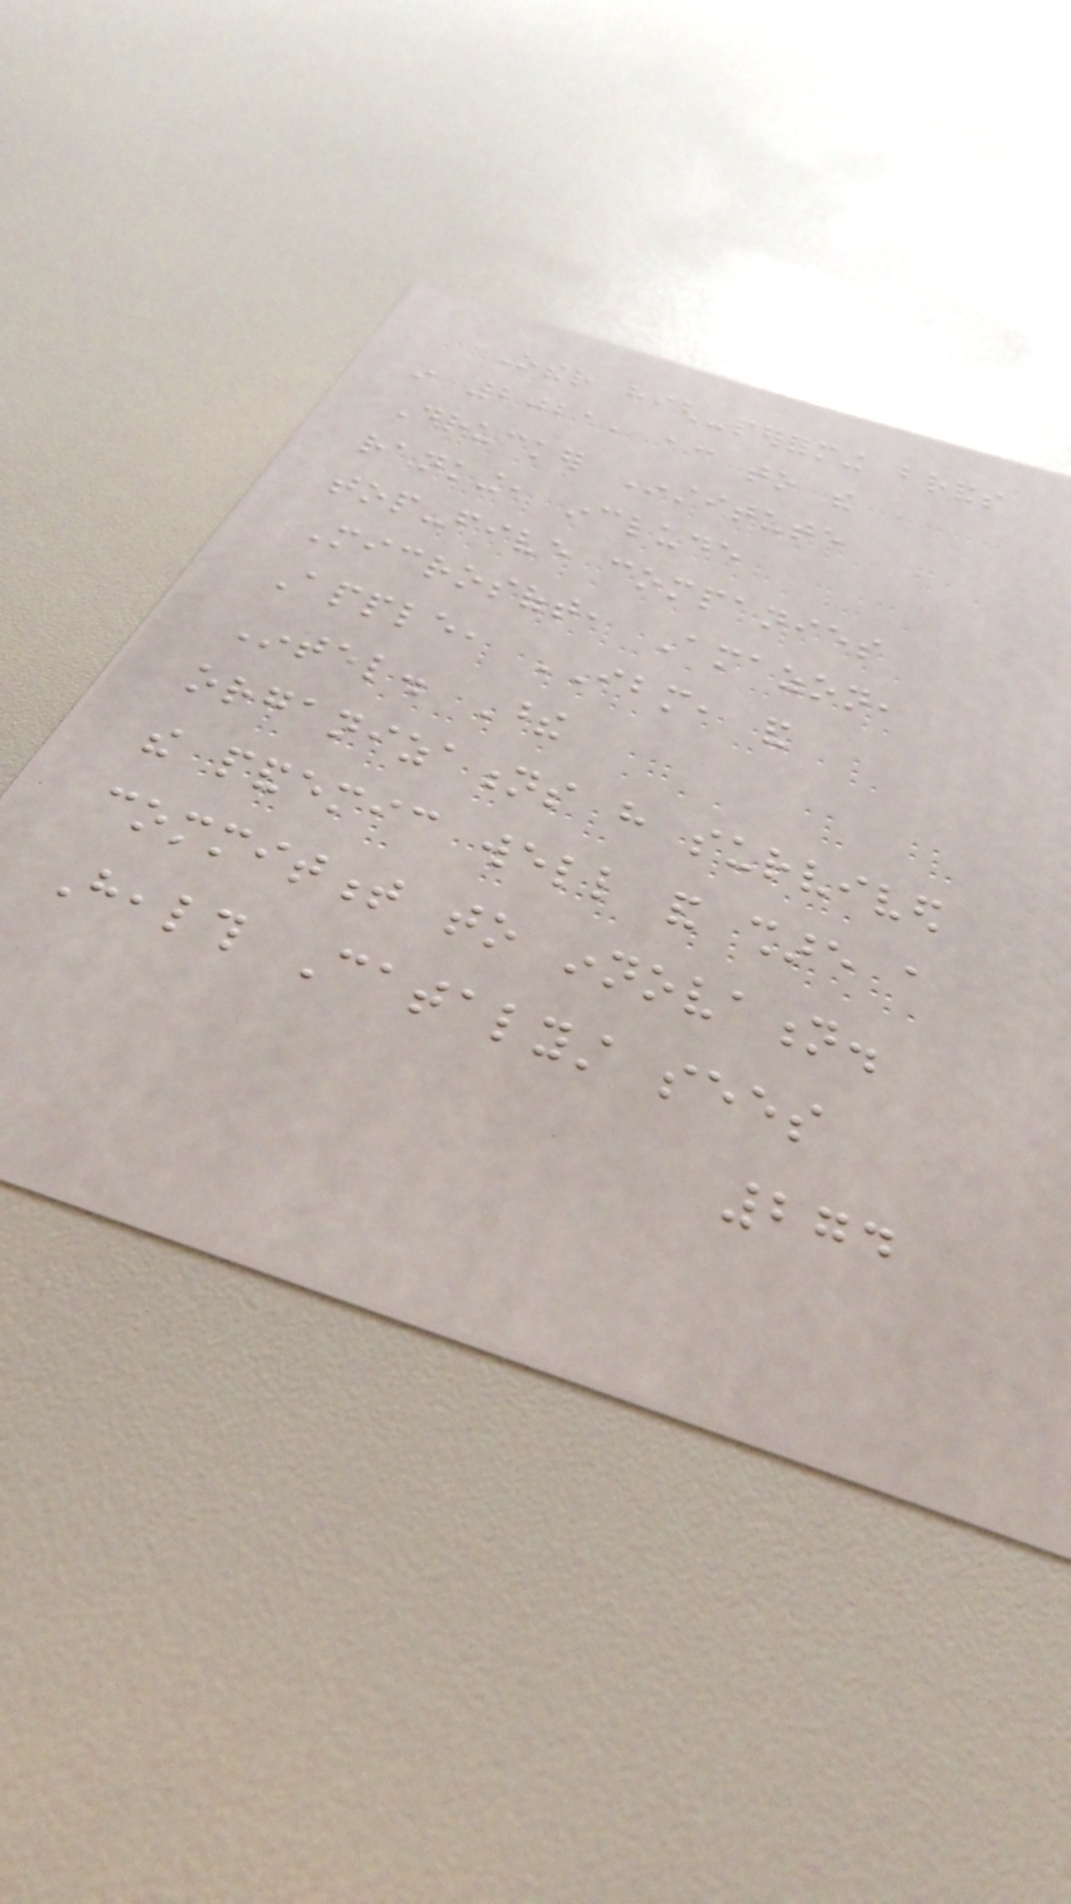Other high-performing brands
in 2021, according to the
Drucker Institute
ranking, include
top-five companies
Microsoft, Amazon,
Apple, IBM, and
Intel. These
organizations have survived
the pandemic well and share a
commitment to innovation.
Health Catalyst sees
274
